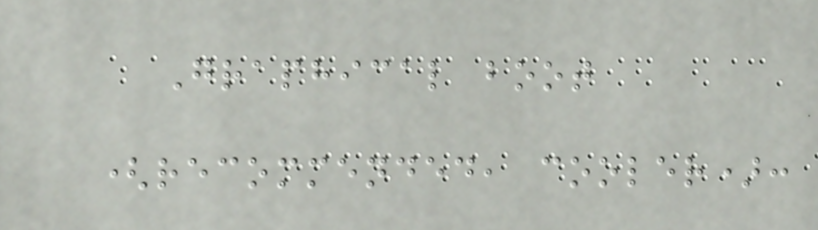Graphical boot
(recommended, cooler):
